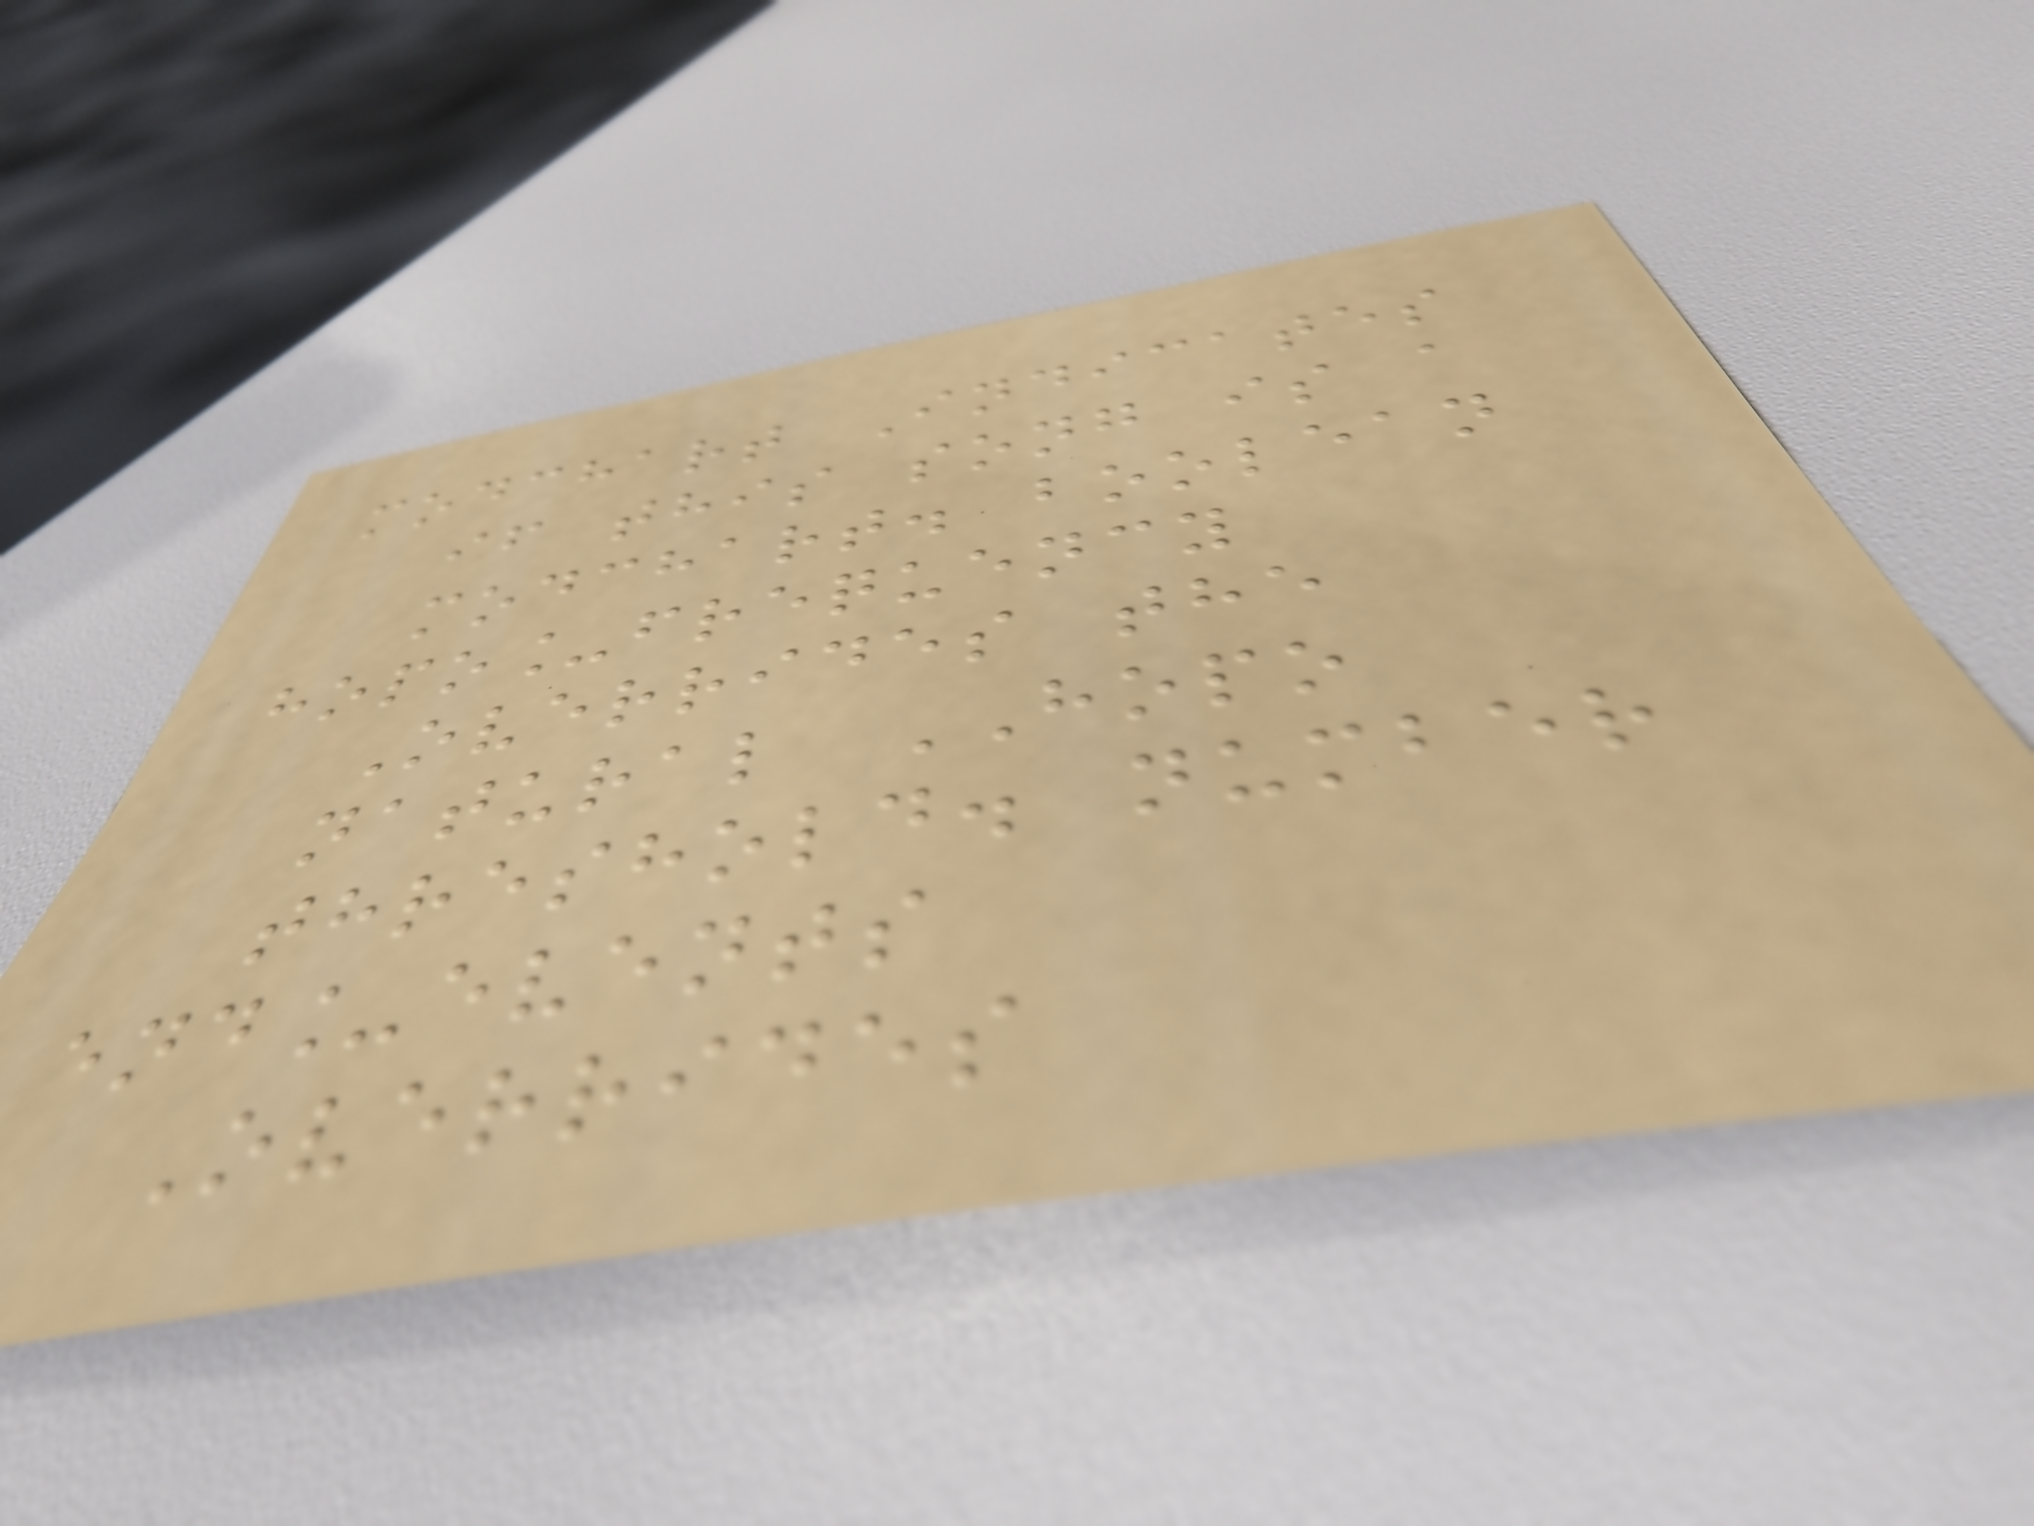modchart Indicates
if this song is a
modchart. boolean
hopo_frequency
Overrides the
natural HOPO
threshold. number
end_events
Overrides
